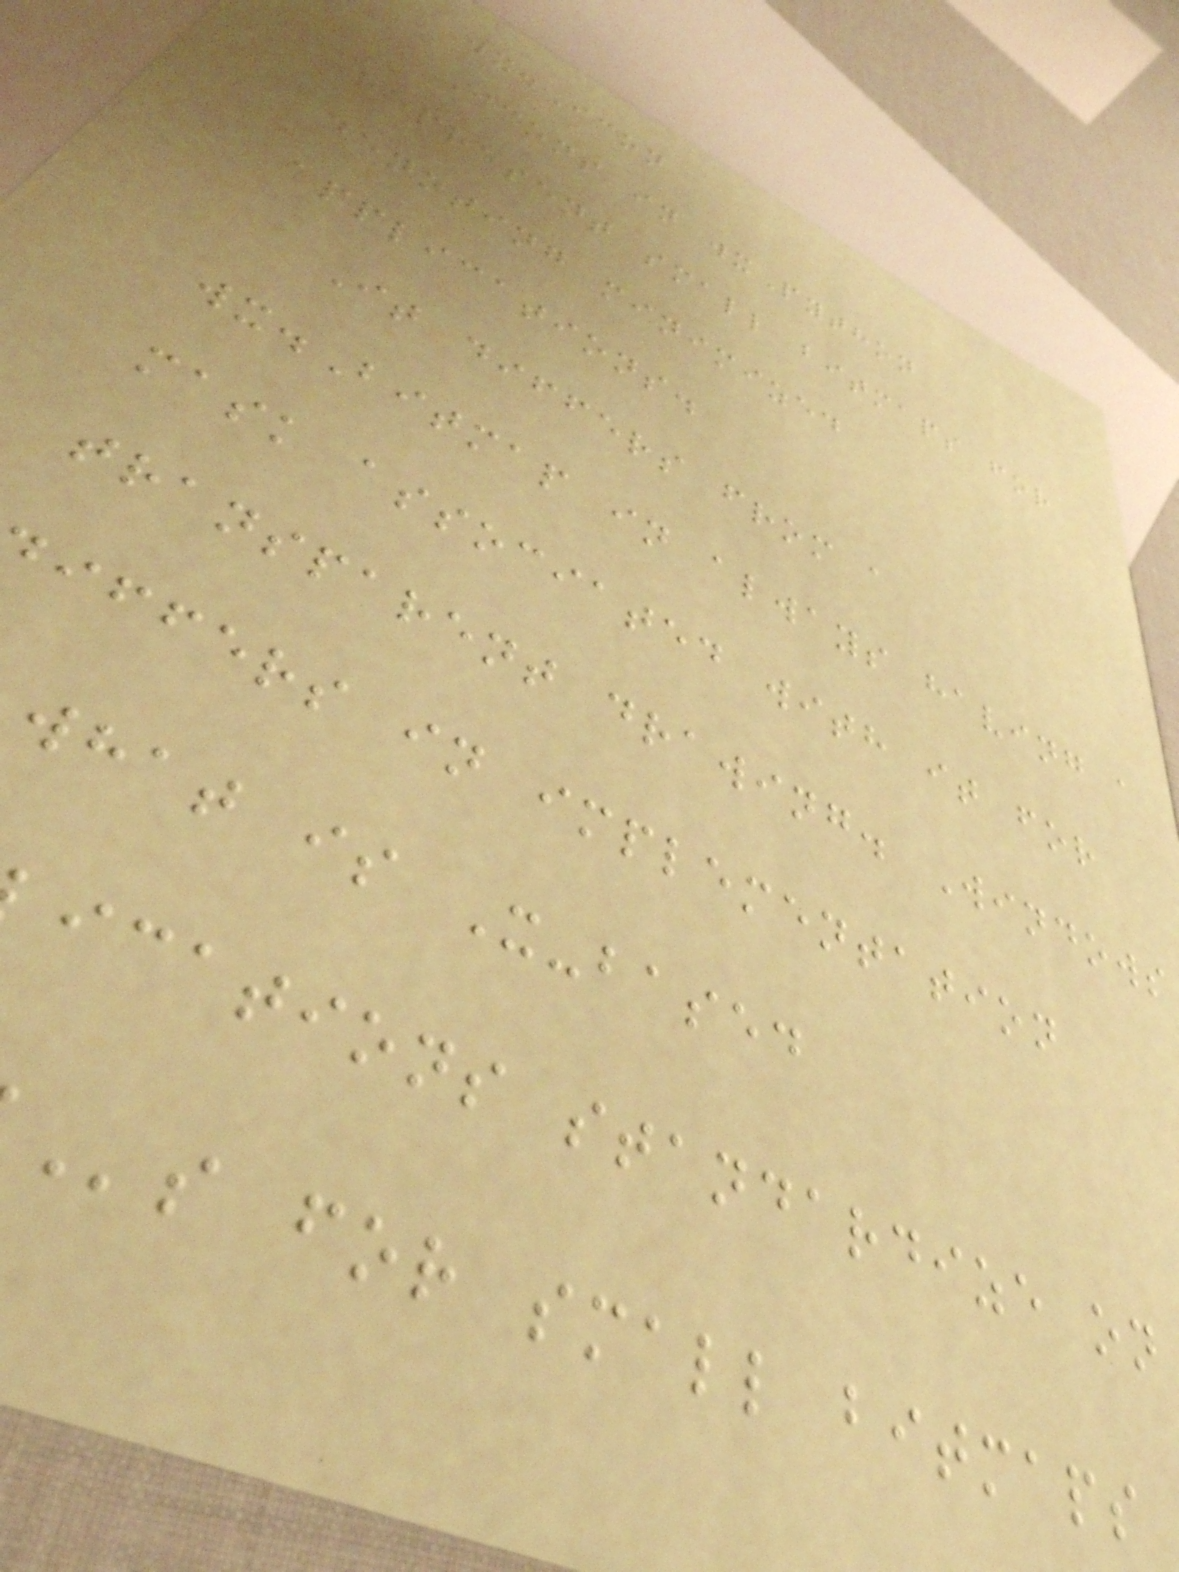wx.Icon
Icons in wxPython
represent small bitmaps for
denoting minimized
applications.
It differs from a
wx.Bitmap in always having a
mask associated with it for
transparent drawing. Windows
iffers in implementation
what is X-based
ications standardize on
s for small bitmaps
